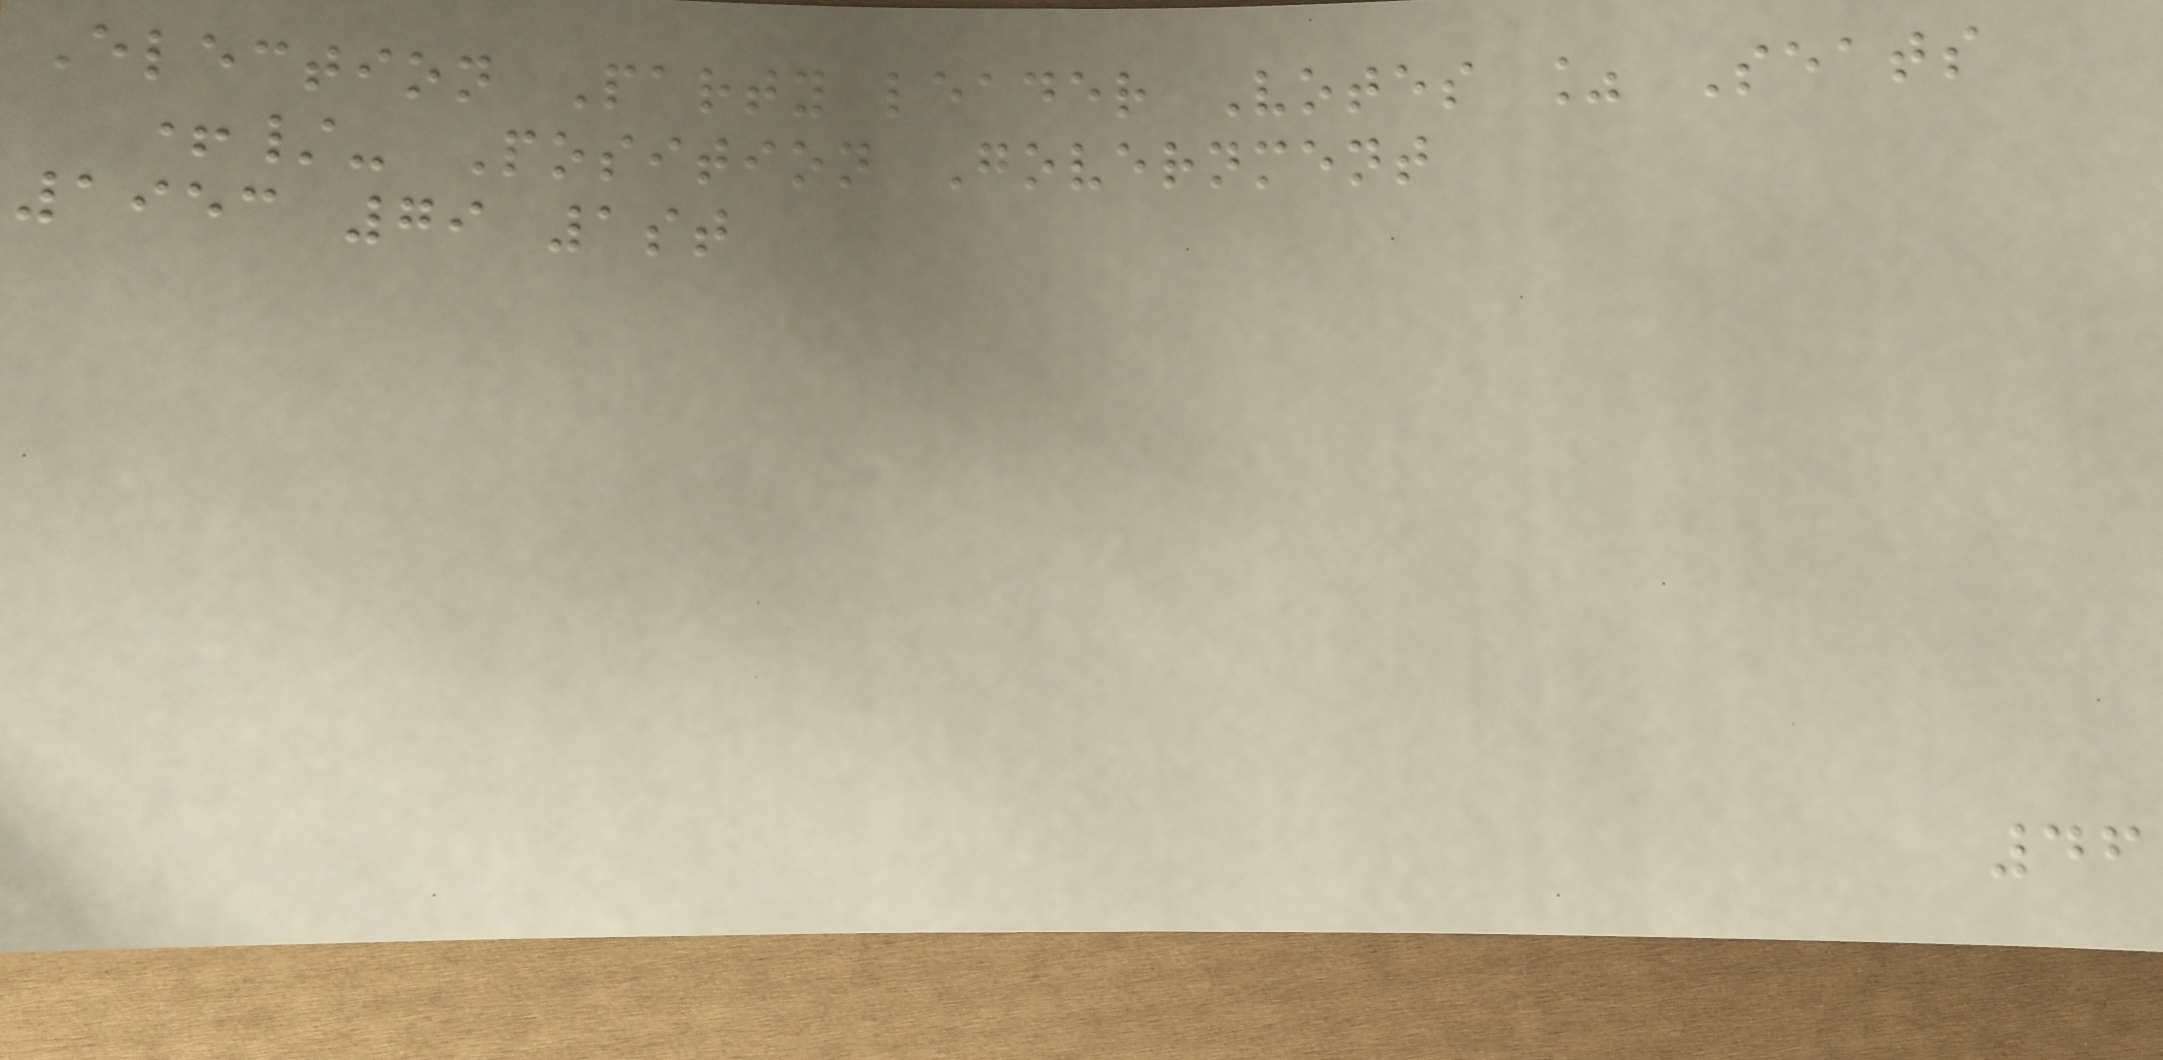Election Party leader Votes % Seats
+/- Position Government
1953 79 1st
46
